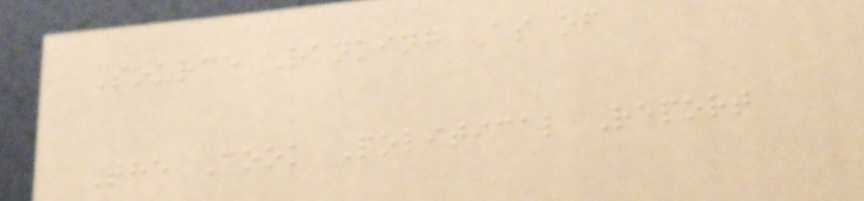Source Ranking As of
The Cook Political Report
